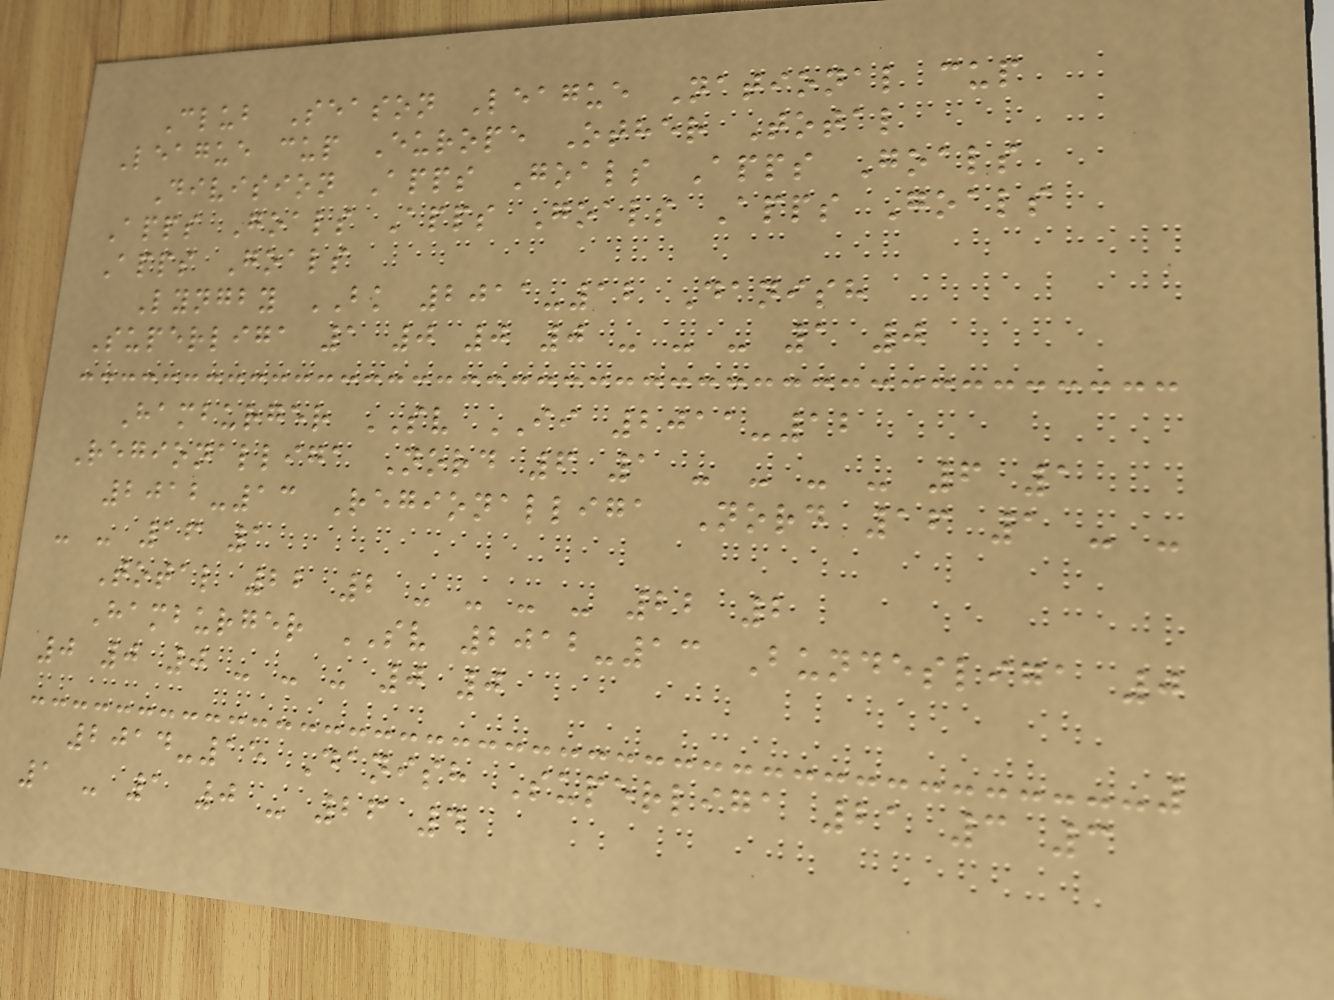Club Season League National cup
League cup Europe Other Total
Division Apps Goals Apps Goals
Apps Goals Apps Goals Apps Goals
Apps Goals
Lyngby BK 2011-12 Danish
Superliga 1 0 0 0 - - - 1 0
Hamburger SV II 2011-12
Regionalliga Nord 6 1 - - - - 6 1
2012-13 Regionalliga Nord 16 1 - -
- - 16 1
Total 22 2 - - - - 22 2
Hamburger SV 2012-13 Bundesliga 0
0 0 0 - - - 0 0
2014-15 Danish Superliga 21 3 3
1 - 1 0 - 26 4
